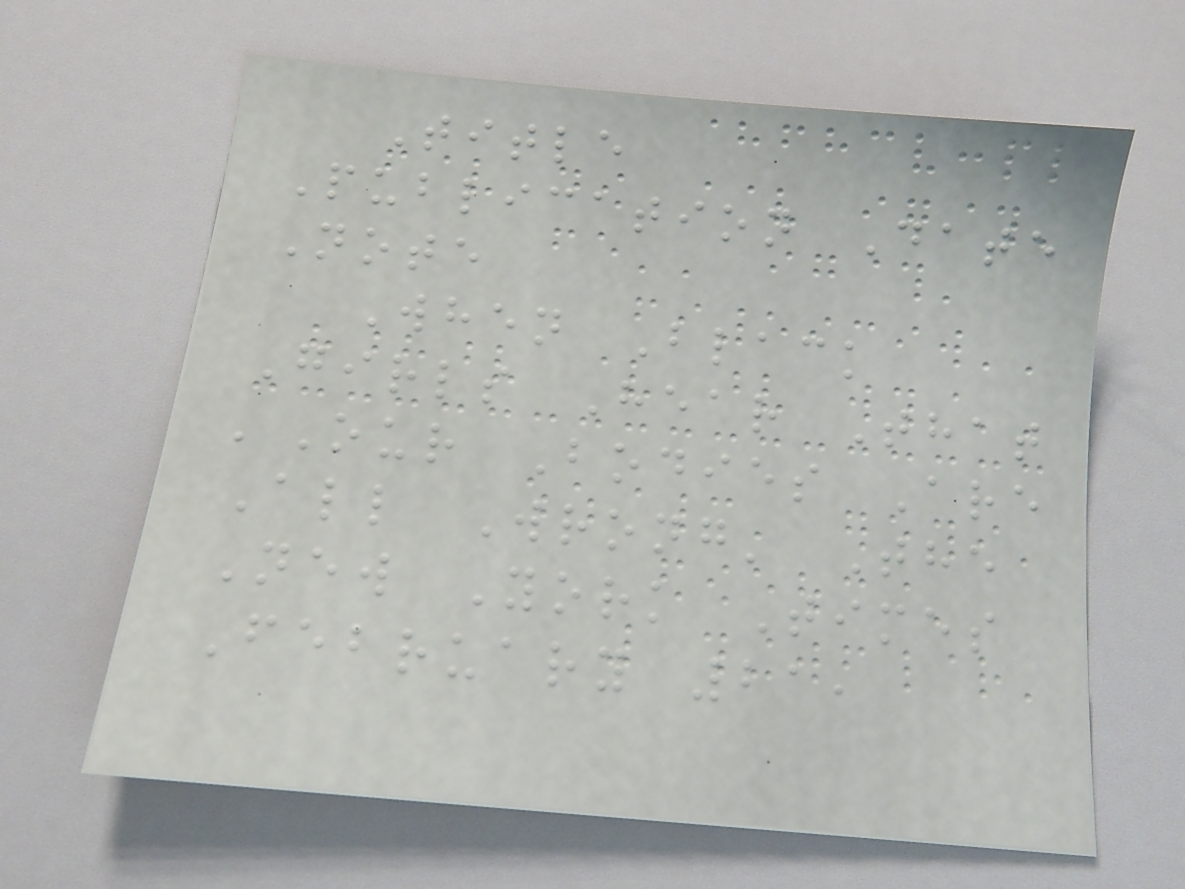Title
Publication Date
Note
When Black
Girls Hear That
'Our Bodies Are
All Wrong' The
New York Times
February 21,
